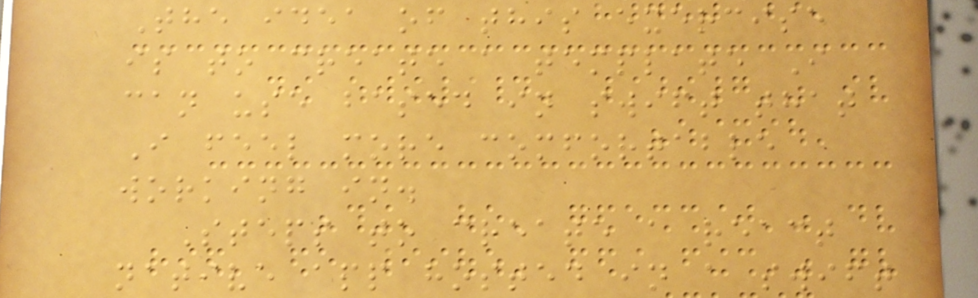The idea of this exercise
is to create a template I
can use based in swift that
I feel more comfortable
working in.
Steps to create a react
native app hosted in a swift
